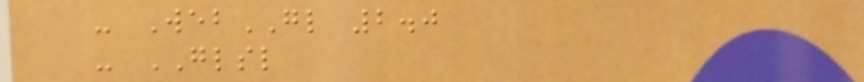- WebGL 2.0
- GLSL
